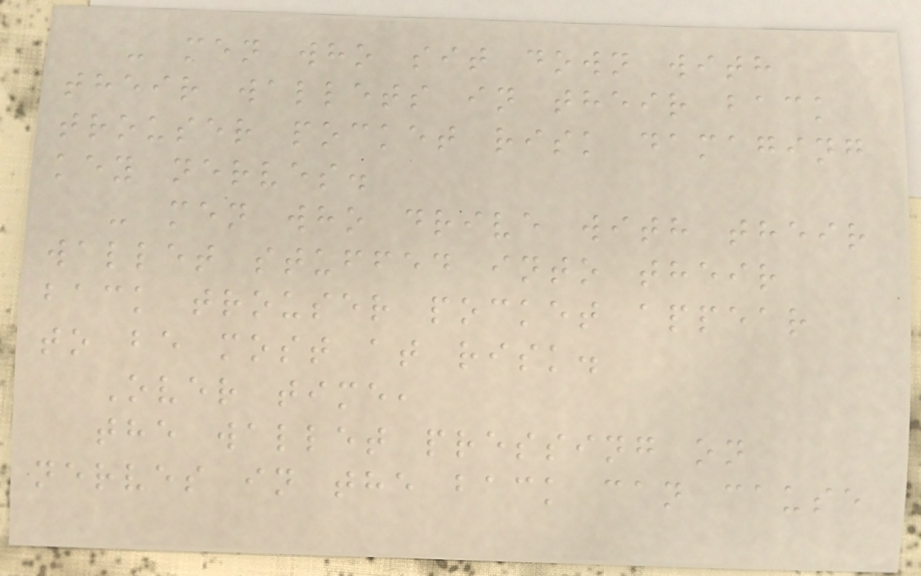- men who sit down with
their wallets in their back
trouser pocket risk damaging
key nerves.
- men who drive with their
wallet stuffed into their
back trouser pocket appear
to be most at risk.
Over time,
the wallet pressing on
nerves in the back can cause
